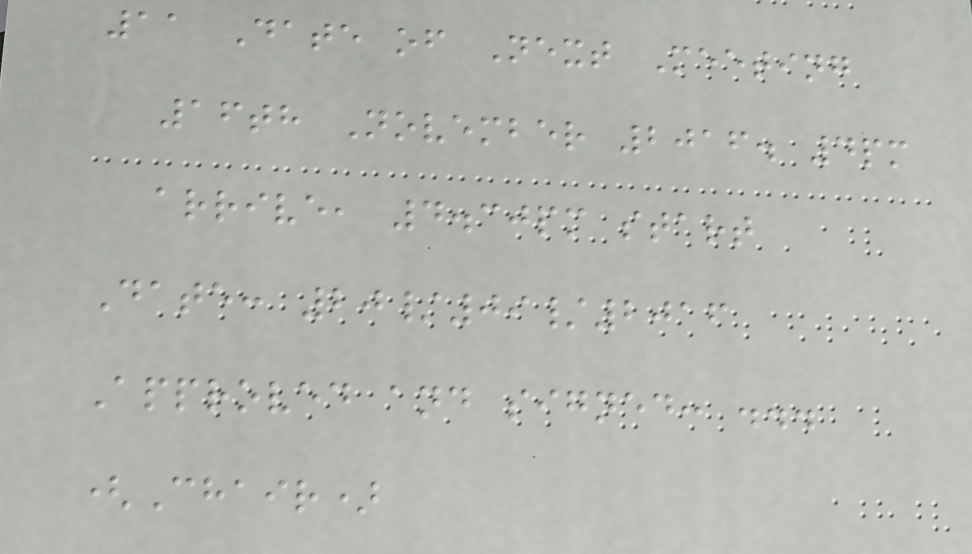11 Date of Next Meeting
16th November 2016. 4pm
arrive, 4.30pm start
Date: 20/09/2016
Approved and signed: ...
(Chair)
